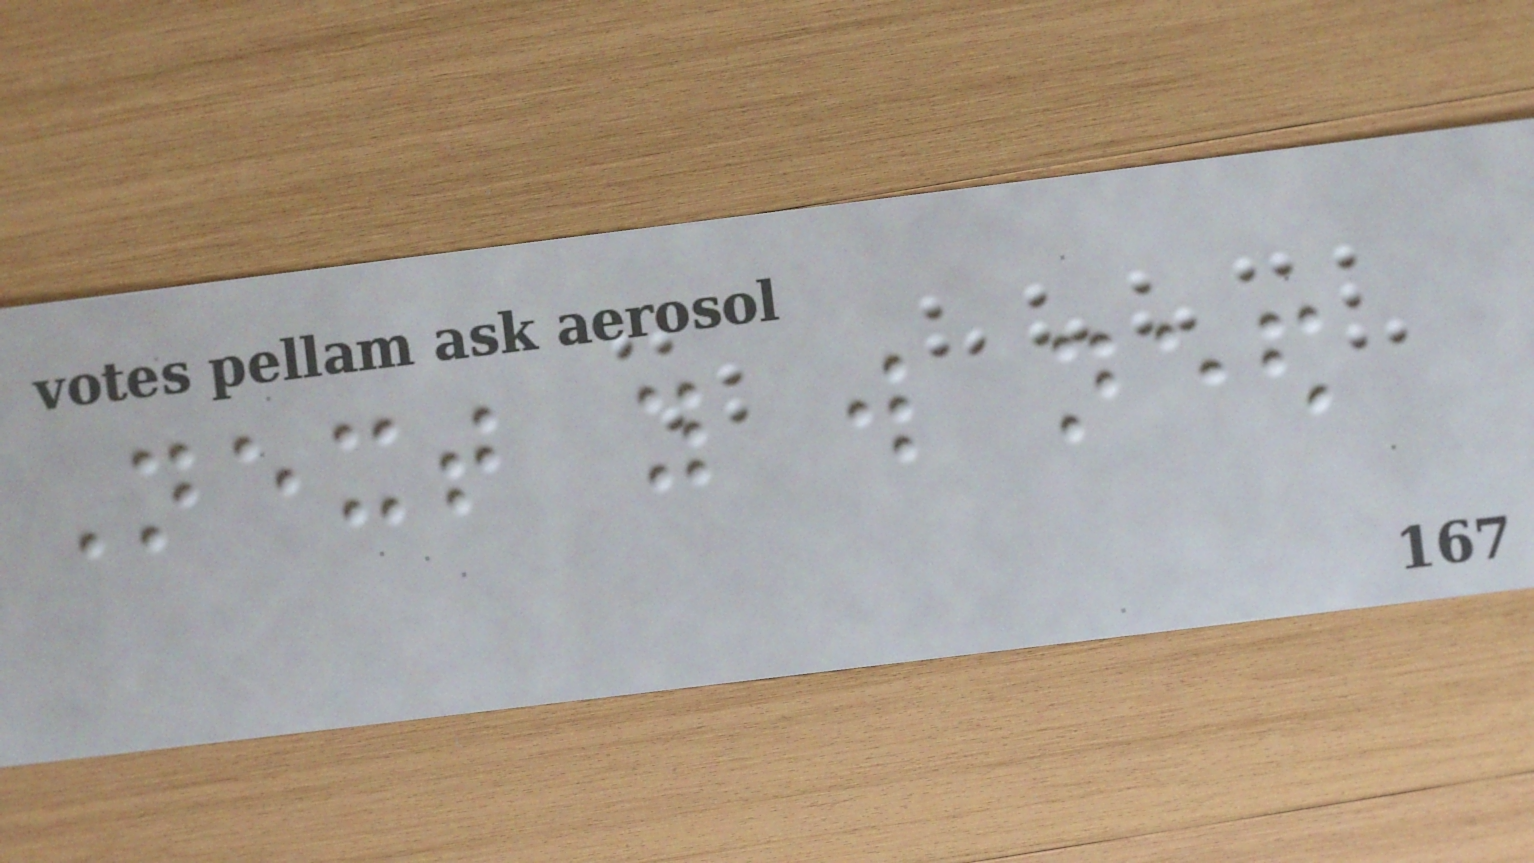Next you will need
